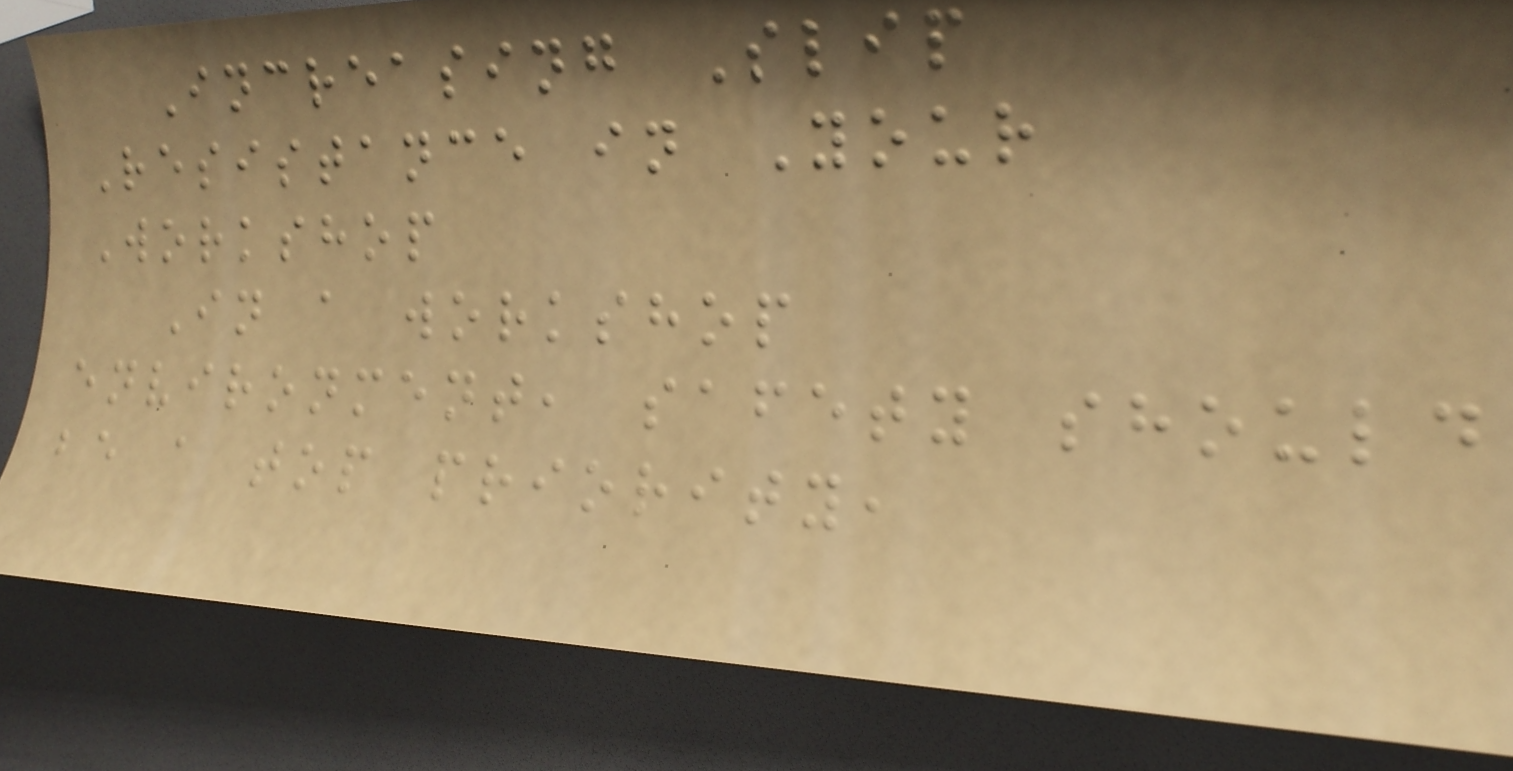Increasing Slip
Resistance in Your
Workshop
In a workshop
environment, safety should
be a top priority,
